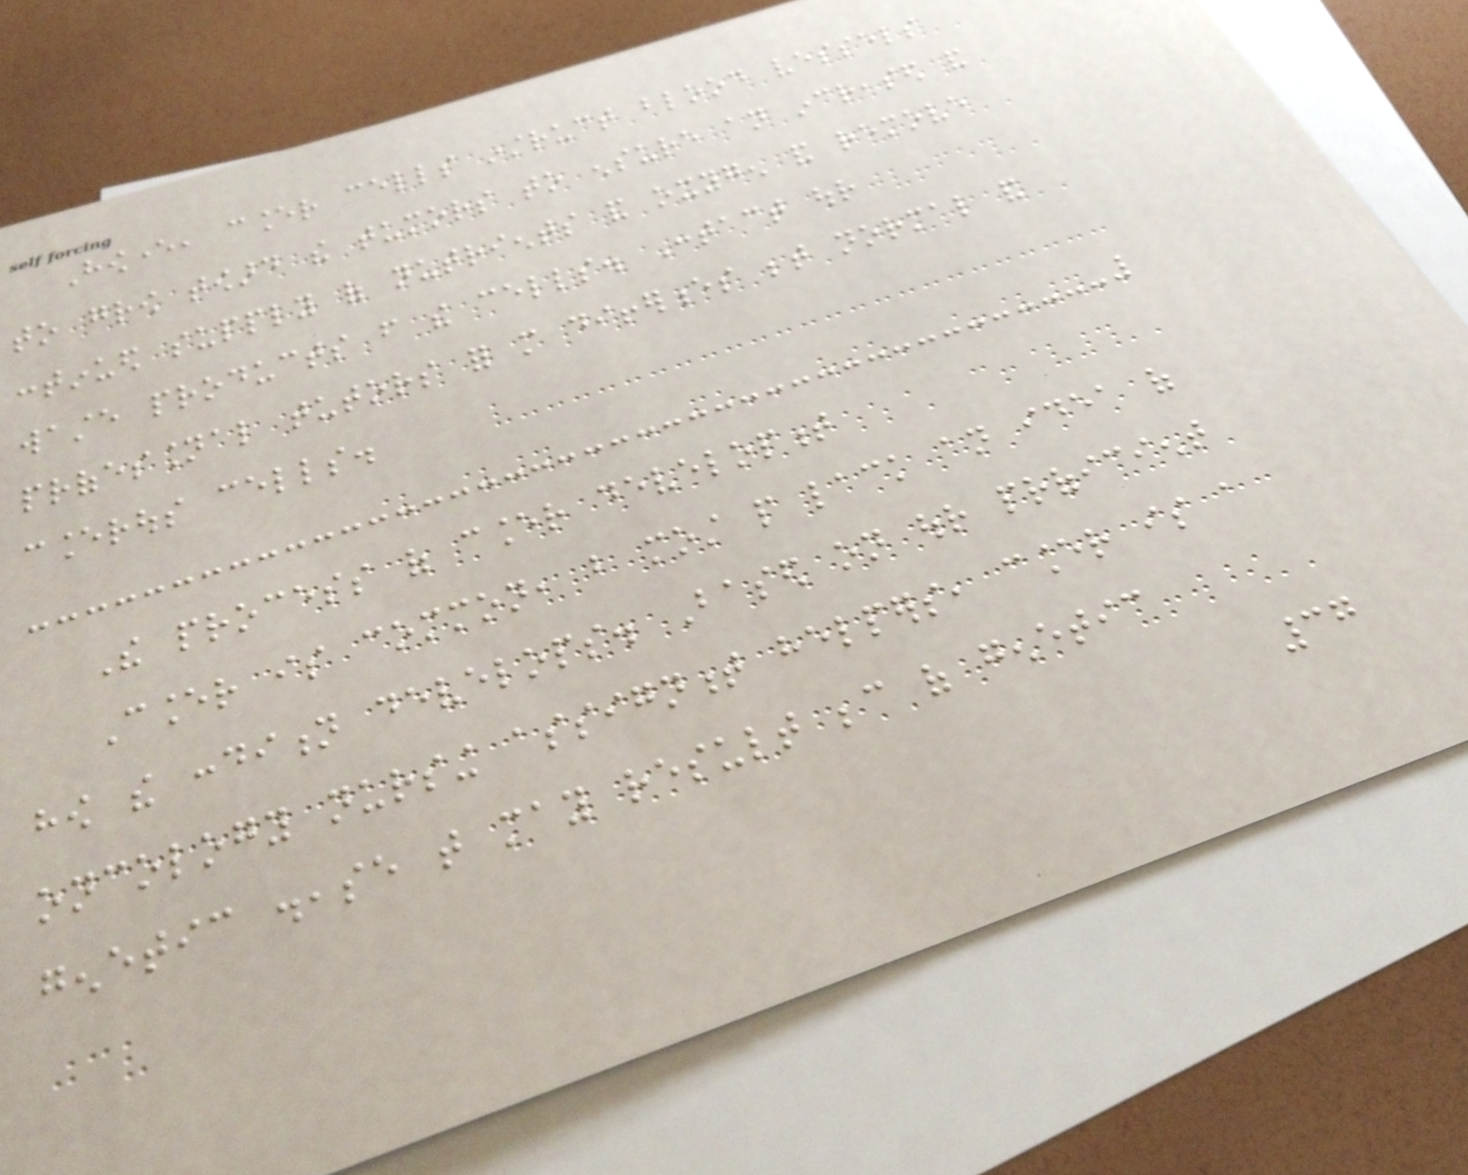However, cancer cells instruct blood vessels
to grow toward the tumors to ensure an increased and
continued supply of nutrients and oxygen and remove
waste products from the cells. Contact our
professional tutors for more differences between normal and
cancerous cells.
The process of cancer development
Cancer is common, but most people lack an idea of
how the condition develops. Based on our proficient
oncology nursing assignment helpers, cancer is a
genetic disease that may result because of genetic
37
